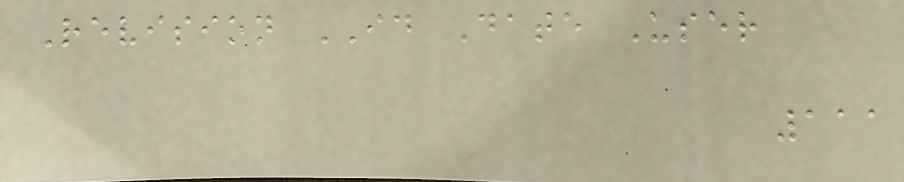Revision ID Date User
111
